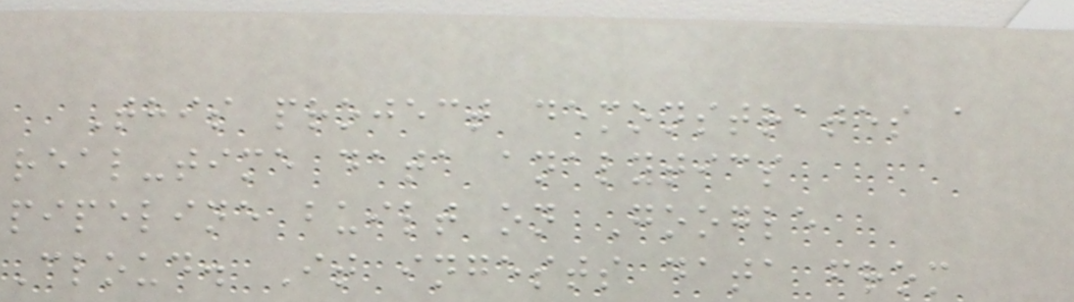This project demonstrates a
real-time data analytics
pipeline built on Google
Cloud. It ingests data from
